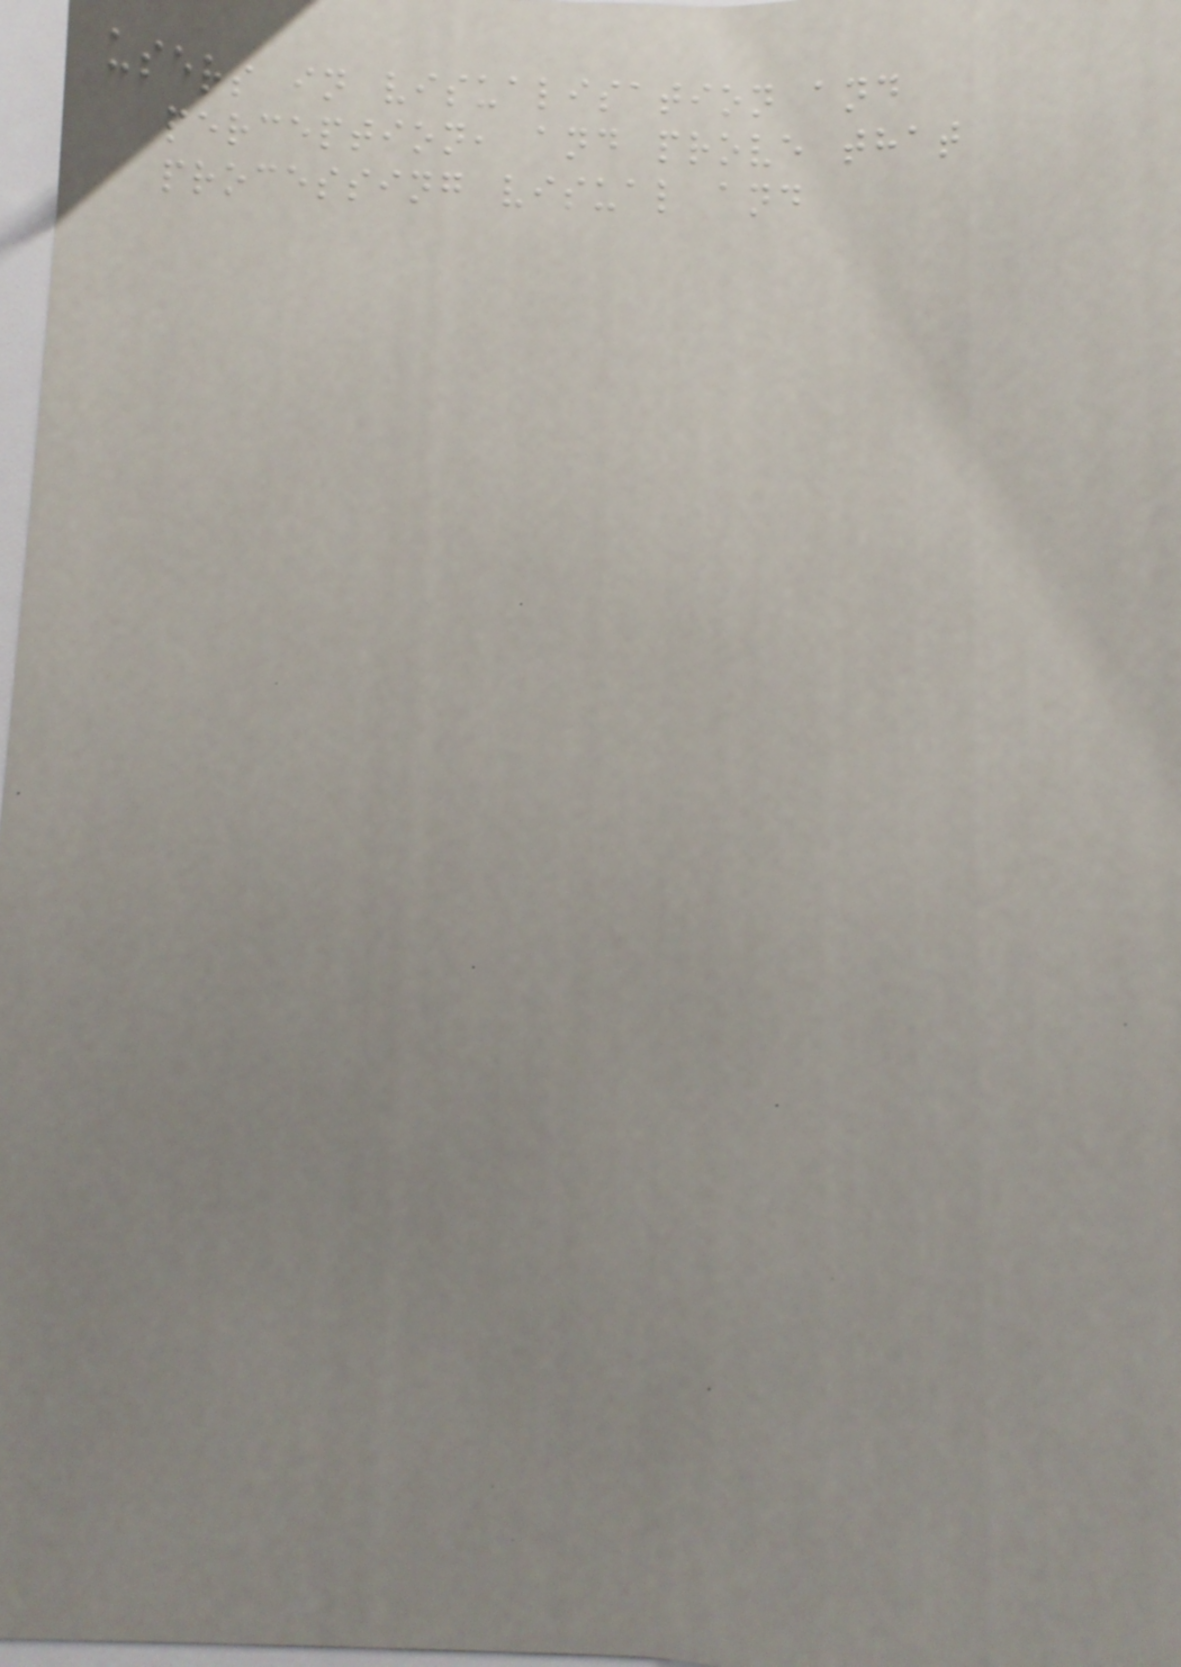users in visualisation and
perception, and prove that
processing visual and
